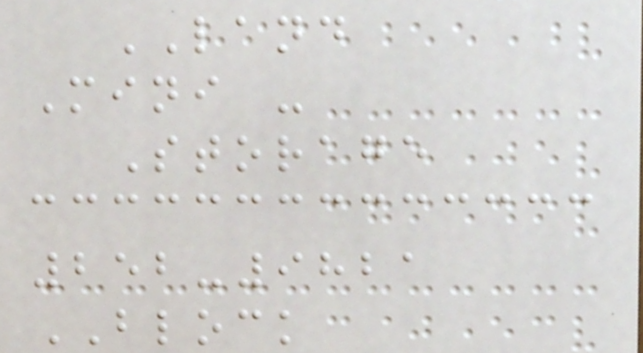LAND
Mini -
Storage
252-9821
BLOCK
